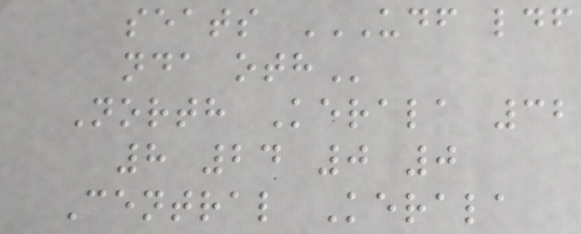seats UDF LDF
NDA OTH
North Kerala 32
8 24 0 0
Central Kerala
